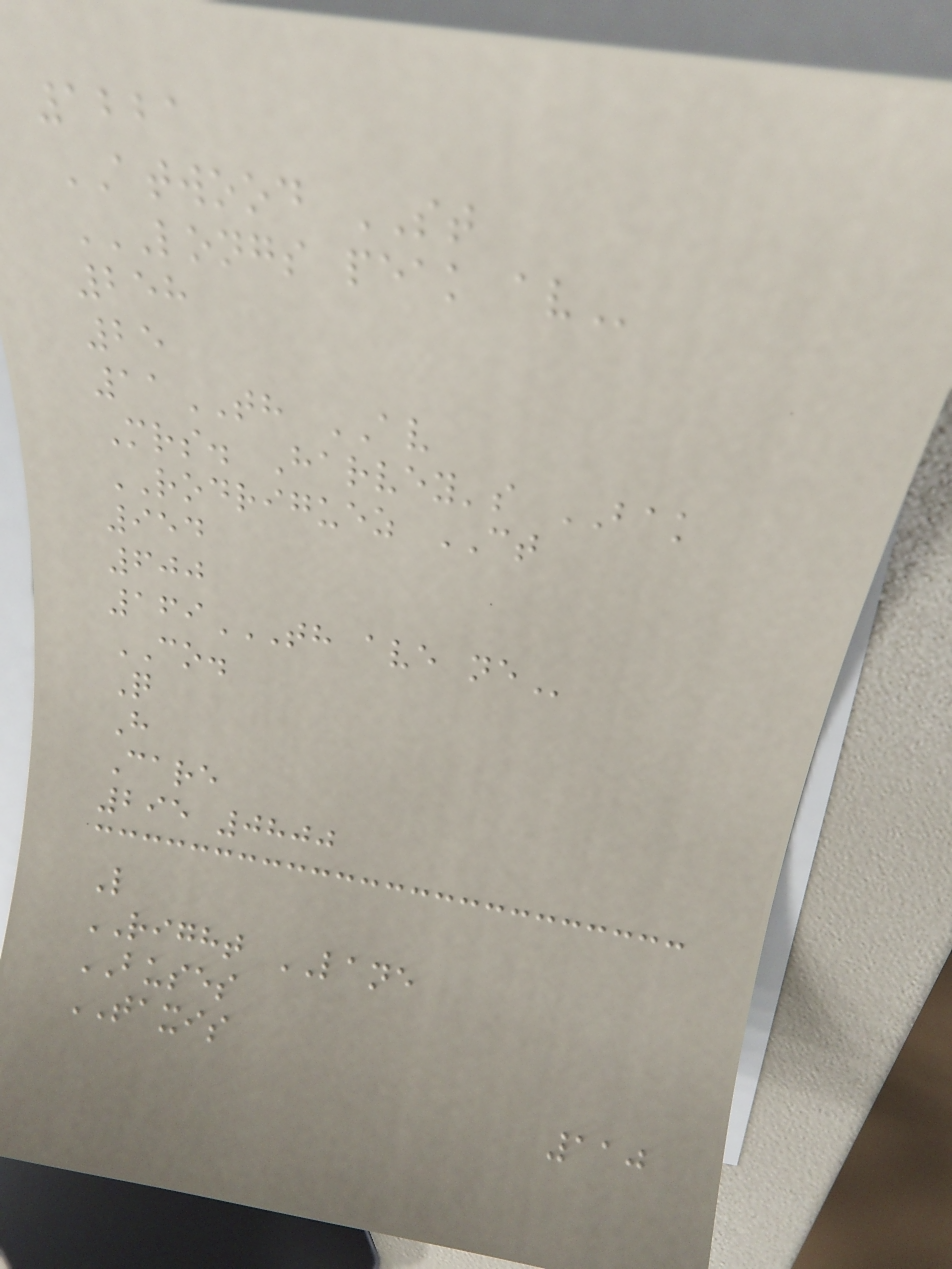1221
ATWOOD ST
LONGS PEAK AV
258
25
11TH AV
Mrs. Harvey's BAK
RODRIGUEZ CT
954
600
169TH AVE NE
CO.
Q
H
Care
295 0800
L
RIGHT LANE
BUSES
TAXIS
110
